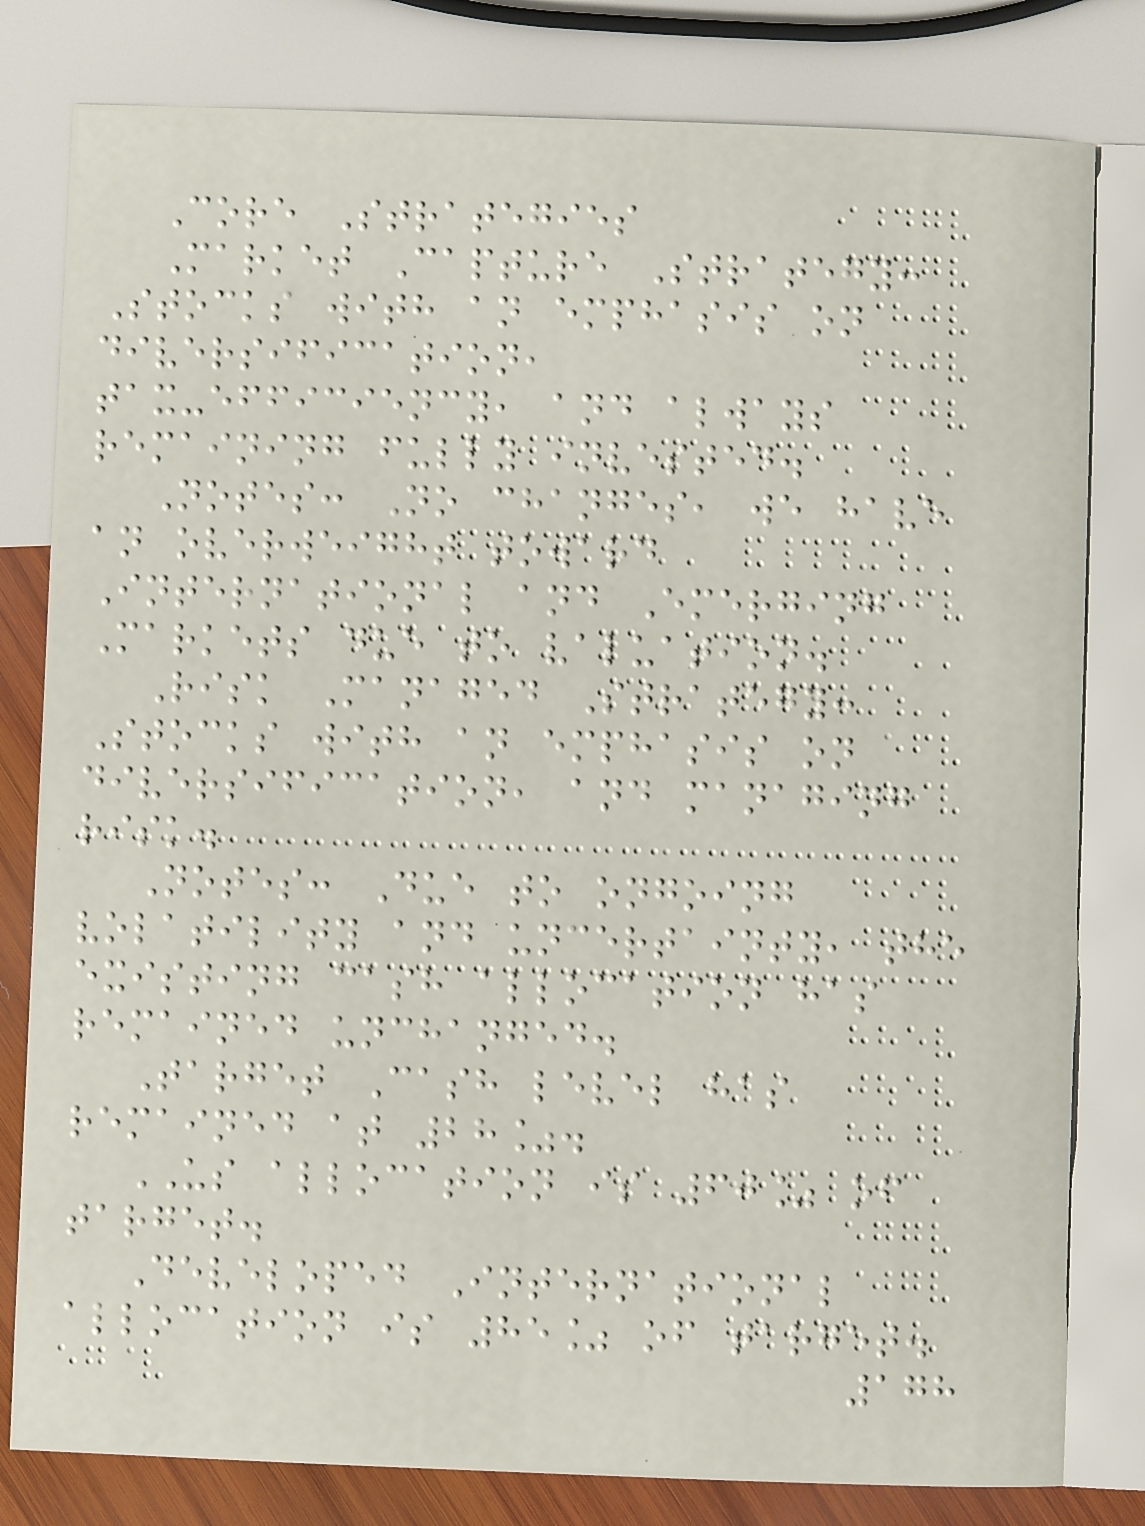Core Strategies
Market Capture Strategy:
Stocks with an emphasis on
diversification,
tax-efficiency, and always
remaining fully invested.
Notes: No changes, we have
an overweight toward
International and Emerging
Markets due to valuation.
Risk Managed Strategy:
Stocks with an emphasis on
diversification, and managing
risk.
Notes: Due to ongoing
volatility and uncertainty, the
existing cash allocation has
remained unchanged.
Target Cash level has
remained at 28%.
US allocation is 60% of
target.
Developed International
allocation is 85% of target.
178
